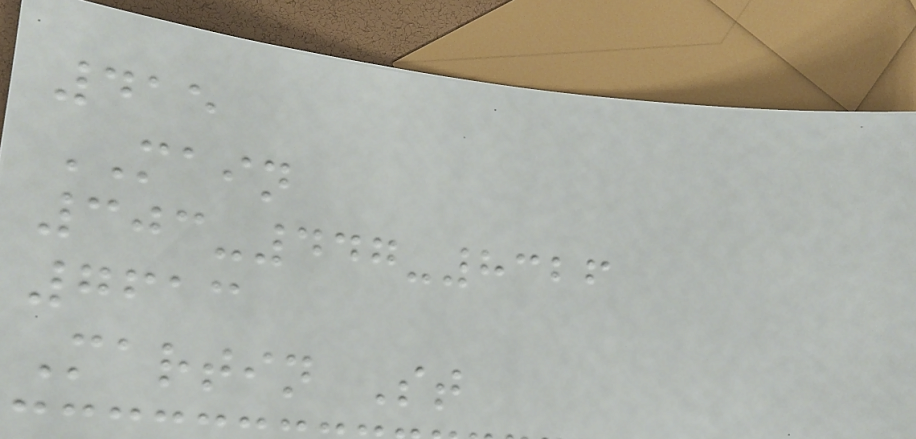415
MAIN
303-447-8326
7613
Martin St
